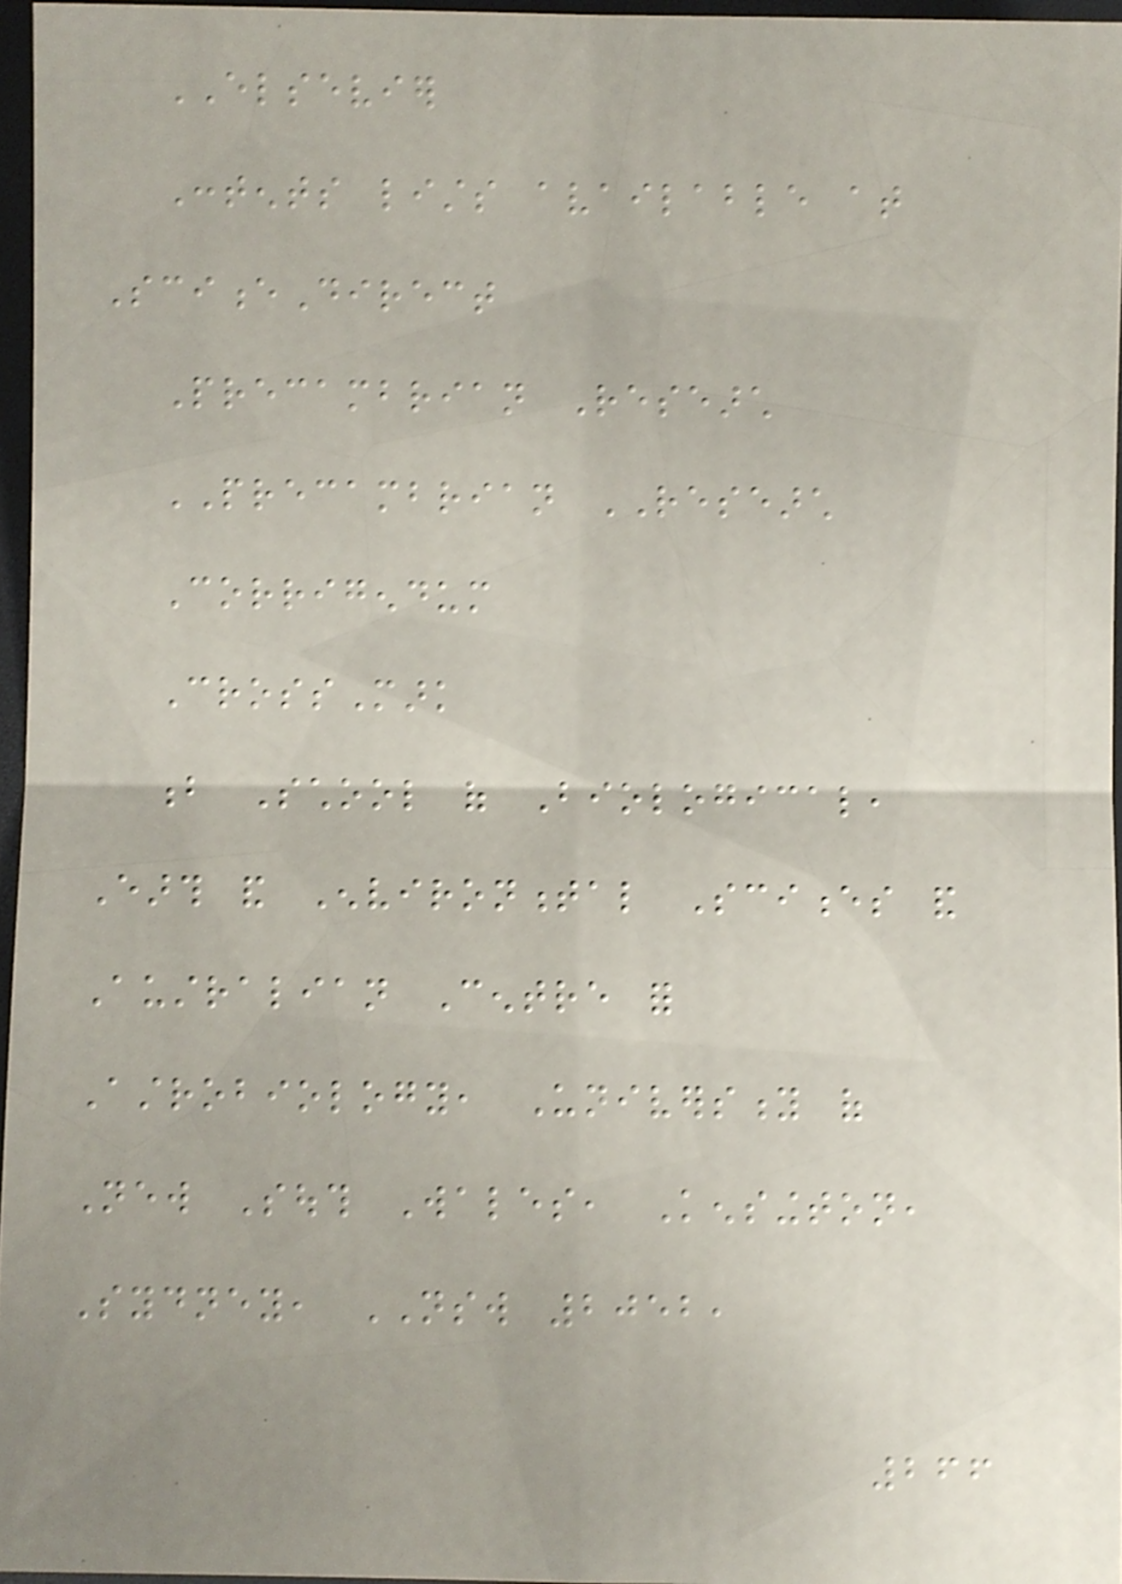ELSEVIER
Contents lists available at
ScienceDirect
Precambrian Research
PRECAMBRIAN RESEARCH
Corrigendum
CrossMark
b School of Biological,
Earth and Environmental Sciences and
Australian Centre for
Astrobiology, University of
New South Wales, Kensington,
Sydney, NSW 2052,
266
